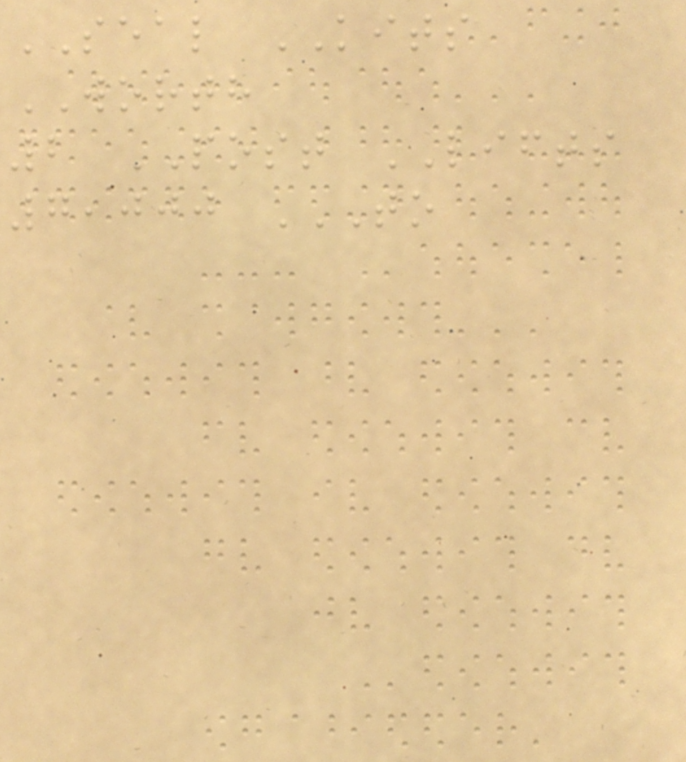SEAL KITS
WORTH
2 POST LIFTS
7,000 TO
